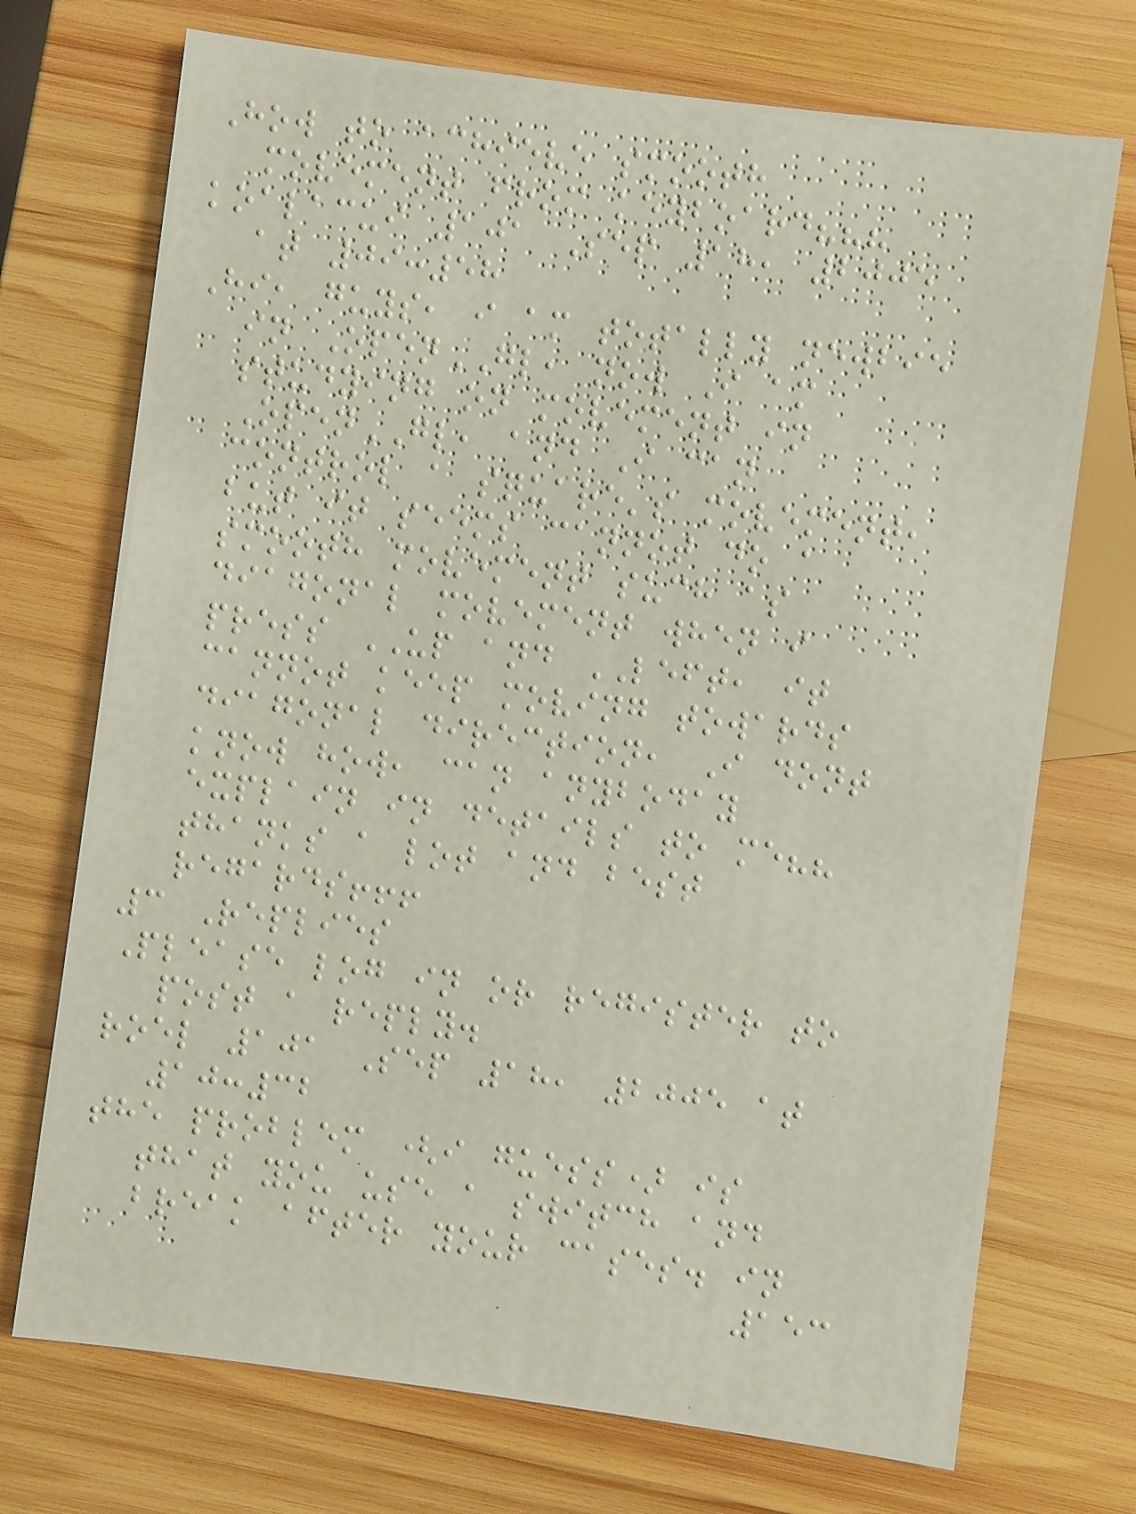How to achieve smooth
movement from keyboard???
koalacui 101 Sep 18, 2005
at 09:58
Hi, guys, i am totally newbie
in OpenGL, now I am
studying on movement in
OpenGL, and I can
control a square's movement,
but it seems cannot do a
smooth movement such as
diagonal movement when i
press UP and LEFT, it
cannot keep moving towards
diagonal direction, I dont
know how, can anyboday
explain in details to me??
thanks a lot and best
regards!!!
3 Replies
Please log in or register to
post a reply.
roel 101 Sep 18, 2005 at
10:32
the problem (i guess) is
that you use a switch and
break after your cases. in
153
